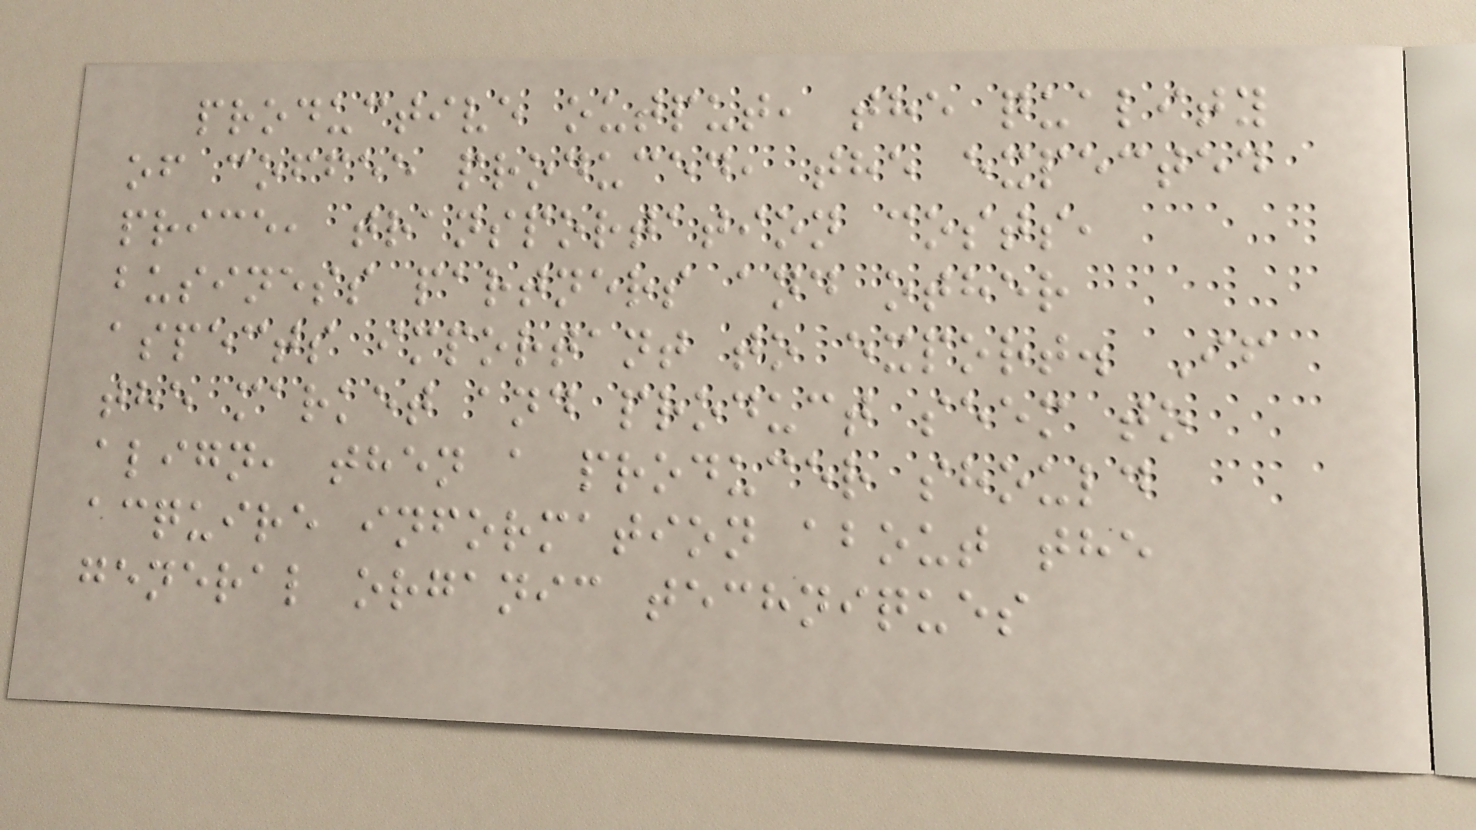productive output, the quality
of coffee produced, the expected
price, transportation costs,
business partners and other
aspects important to export. If
the market and product seem to
align, then a producer should
acquire information about the
general organic techniques
